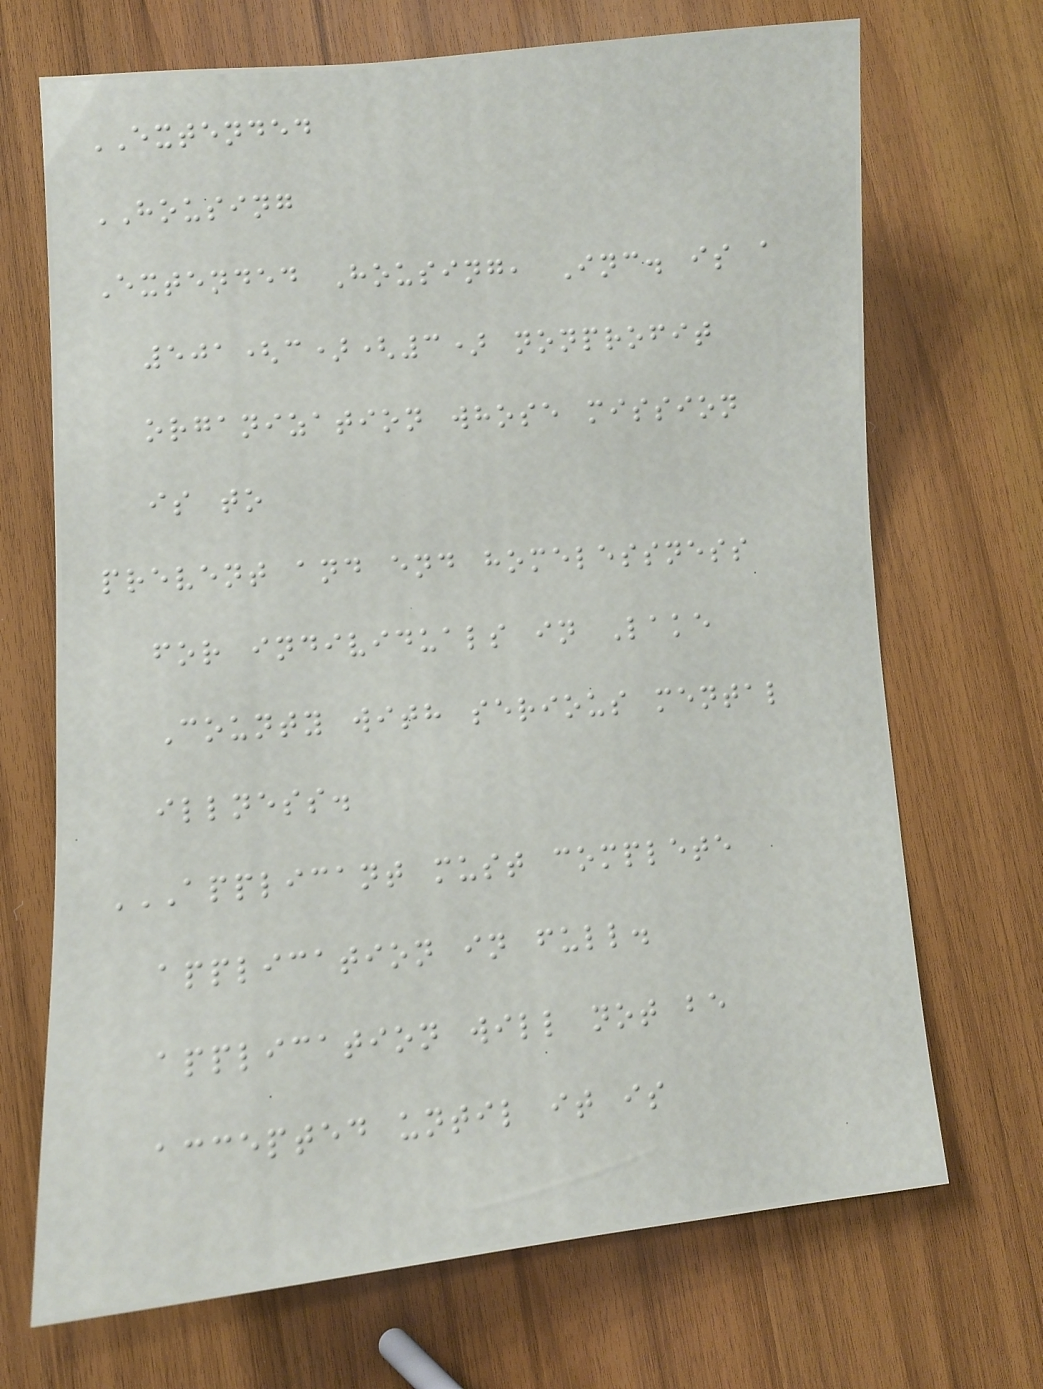EXTENDED
HOUSING
Extended Housing, Inc. is a
501(c)(3) nonprofit
organization whose mission
is to
prevent and end homelessness
for individuals in Lake
County with serious mental
illness.
APPLICANT MUST COMPLETE
APPLICATION IN FULL.
APPLICATION WILL NOT BE
ACCEPTED UNTIL IT IS
